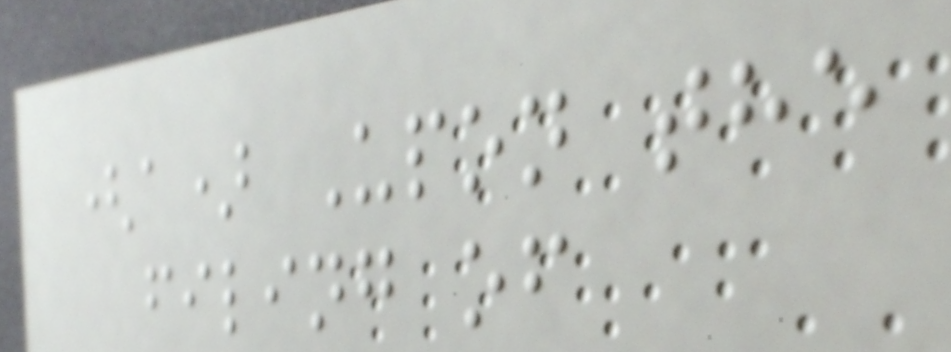(a) Upon the
filing of
